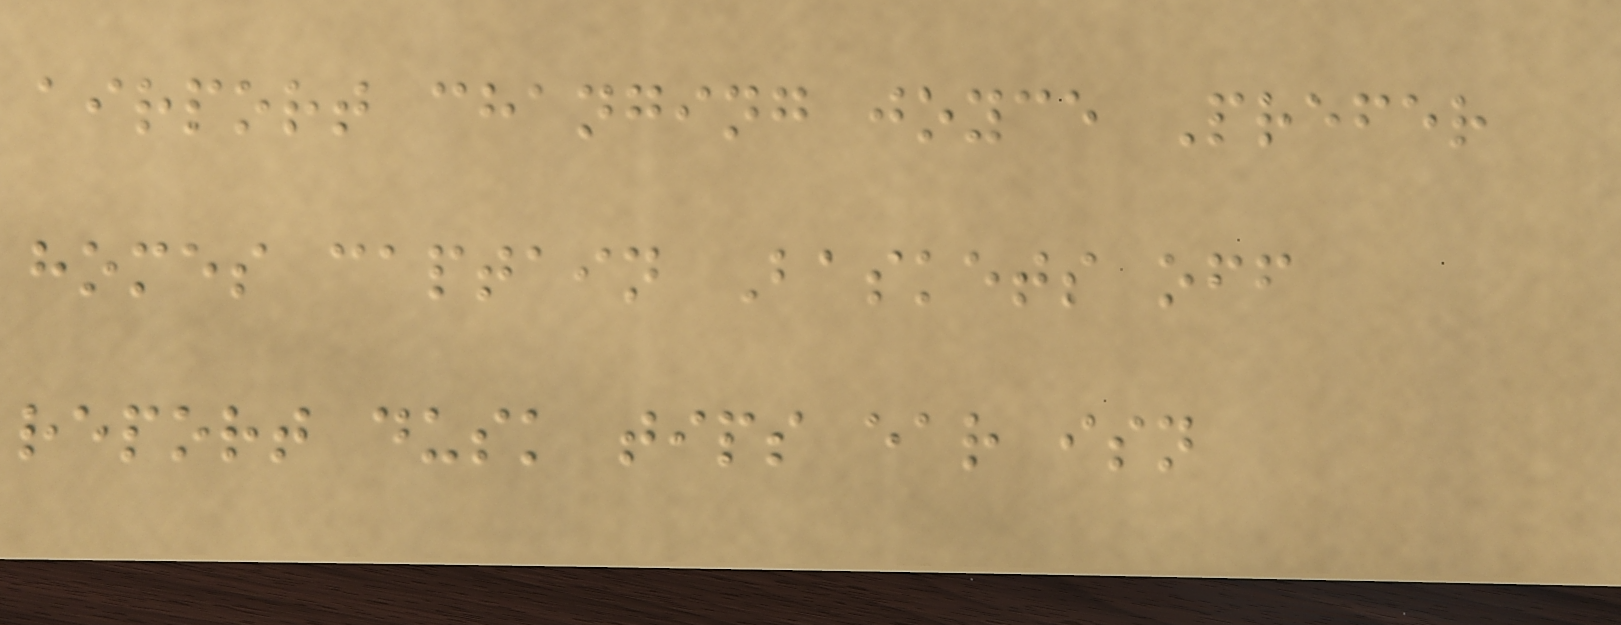airport changing joyce Prefer
homes captain Baskets off
report dusk tips ear isn
